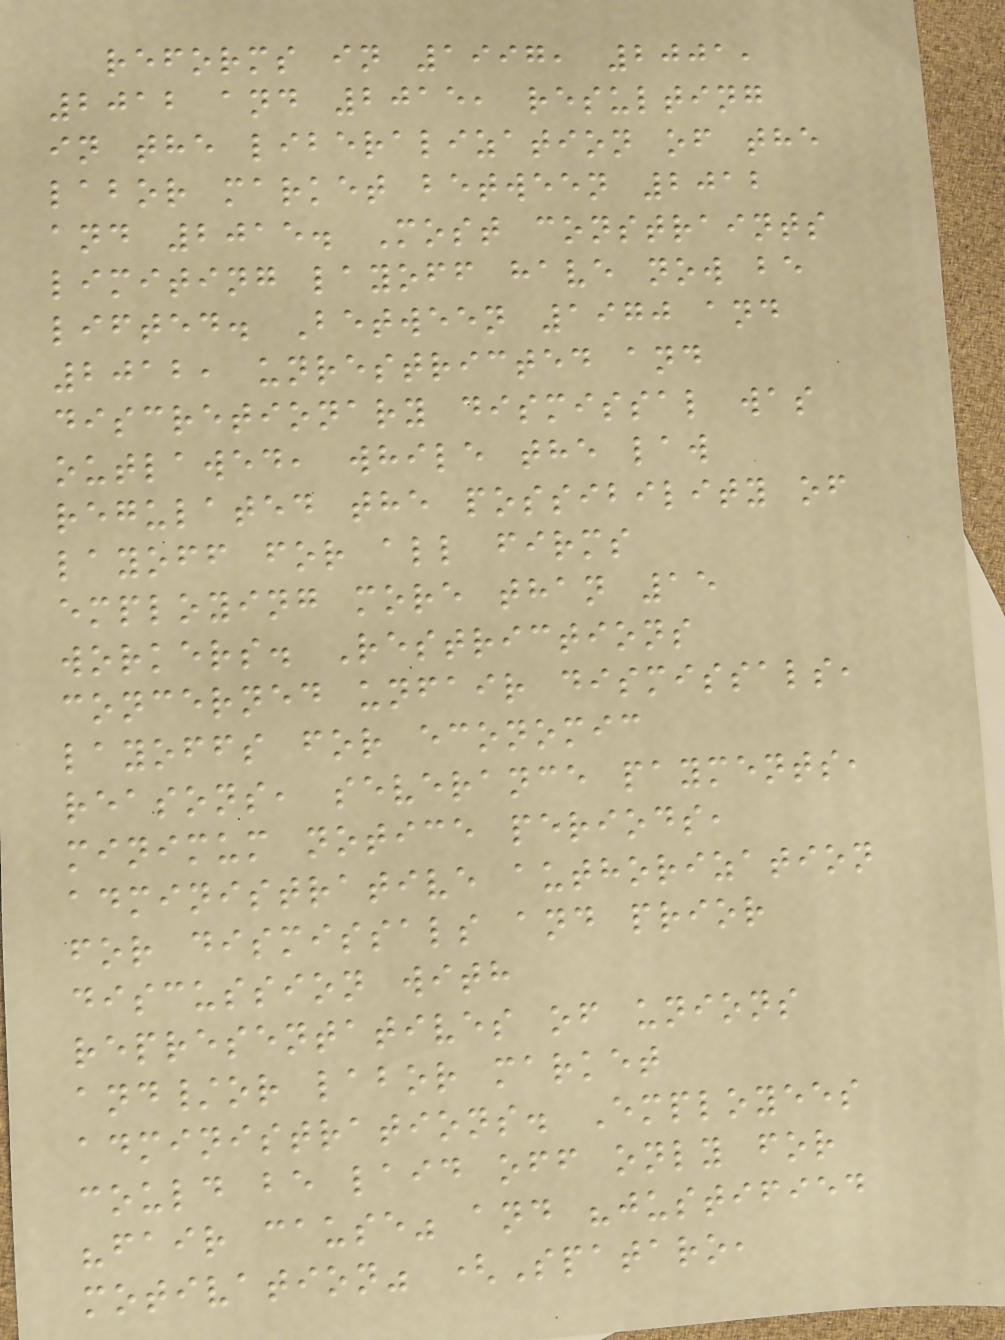reforms in 1997, 2001,
2012 and 2015, resulting
in the liberalization of the
labor market between 2012
and 2015. Most constraints
limiting layoff have now be
lifted. Between 1970 and
2012, unrestricted and
discretionary dismissal was
outlawed, while the law
regulated the possibility of
layoff for all firms
employing more than 15
workers. Restrictions
concerned unfair dismissals,
layoffs for economic
reasons, severance payments,
minimum notice periods,
administrative authorization
for dismissals and prior
discussion with
representatives of unions
and/or labor market
administrations. Employees
could be laid off only for
"fair cause" and "justified
motivation" (Spataro,
